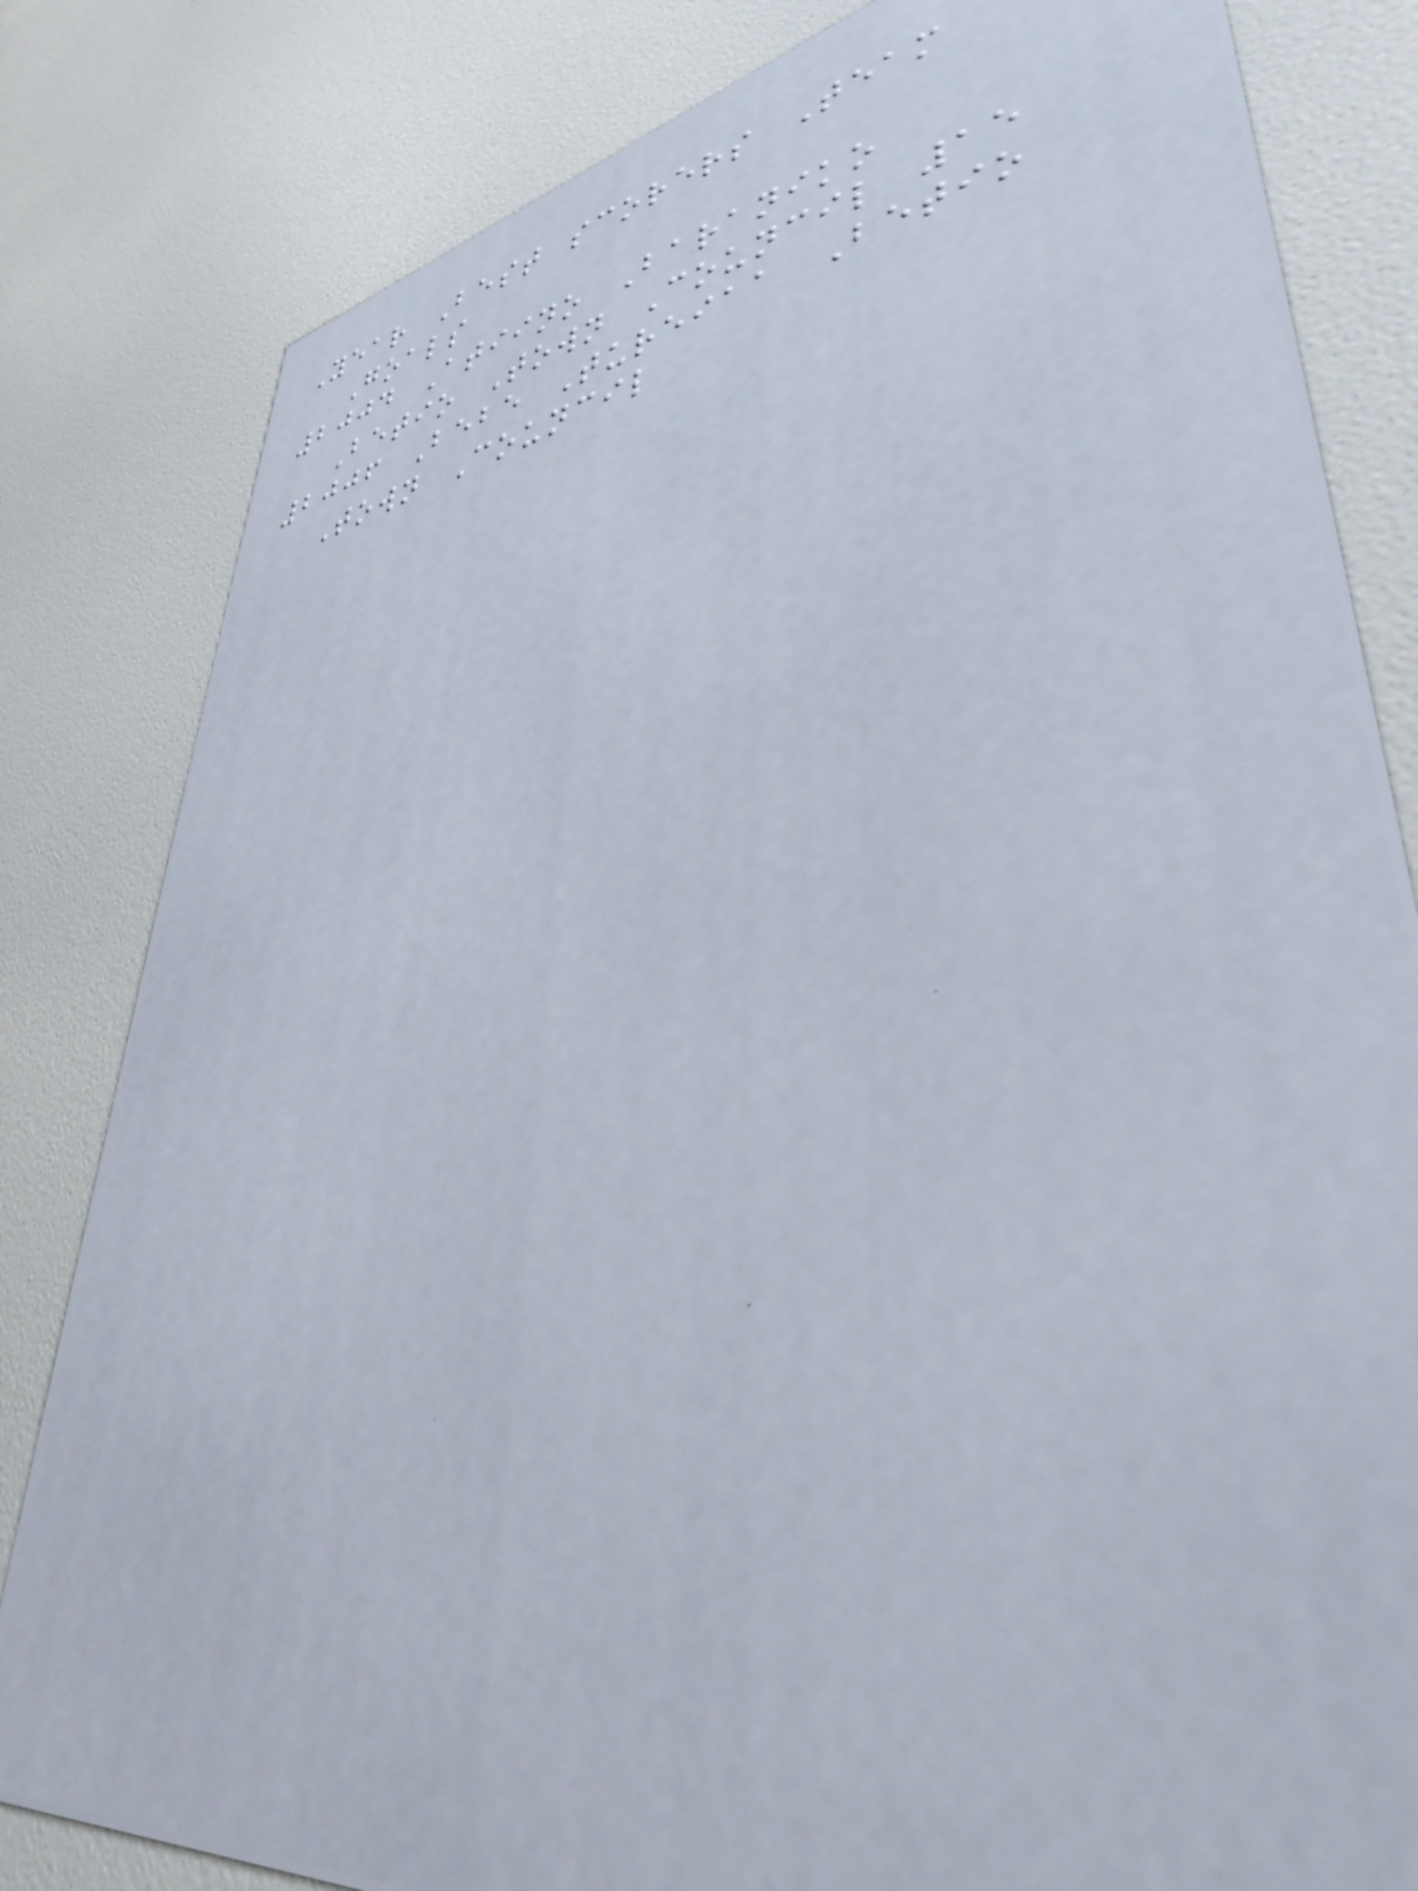Year Best scorers Team
Goals
2004 Atiino Baraniko
Betio Town Council 15
2006 Bebe Tureiaa Betio
Town Council
